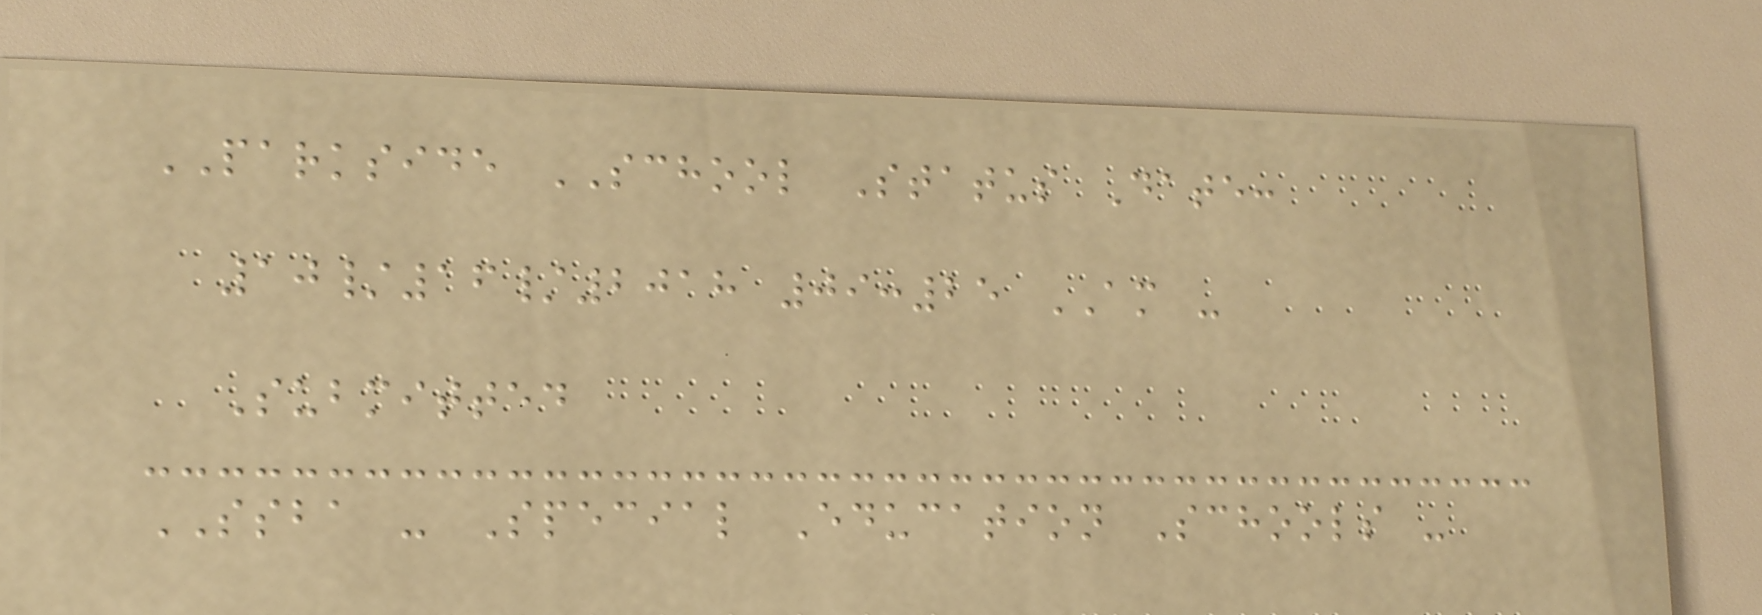PARKSIDE SCHOOL Status Date:
10/16/2018 09:25 AM -
Submitted
SSBA - Special Education Schools -
